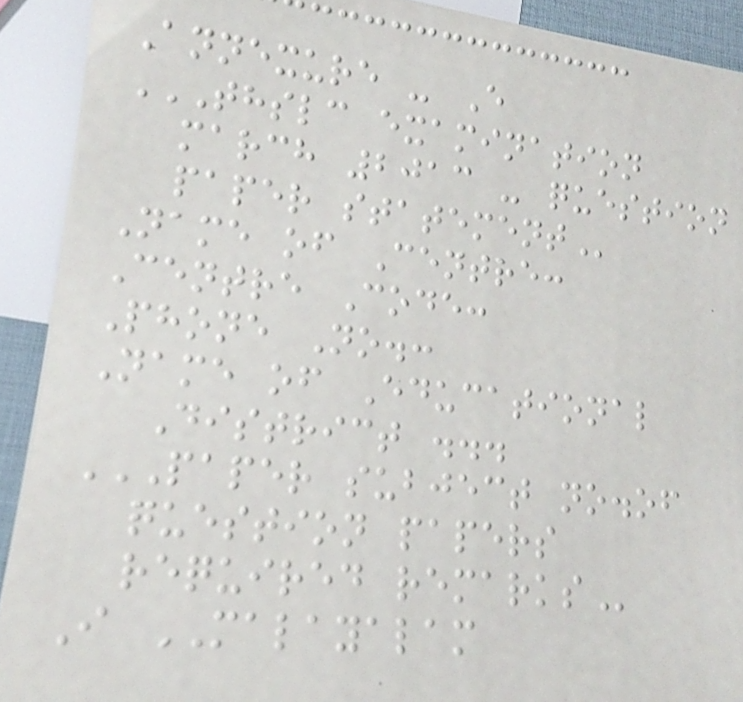Annexure - E
THSLC EXAMINATION
MARCH 2013 - QUESTION
PAPER STATEMENT
Name of Centre:
Centre Code:
Phone No.:
Name of Educational
District ...
PAPER SUBJECT NO.OF
QUESTION PAPERS
REQUIRED REMARKS
I MALAYALAM
